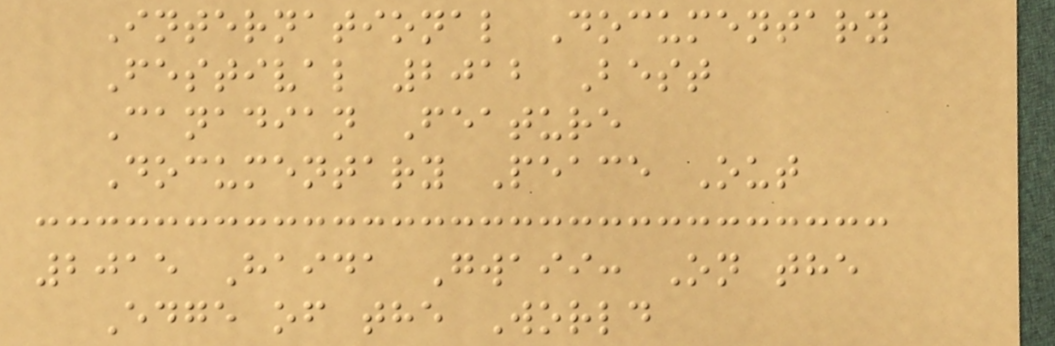International Documentary
Festival 2012 Best
Canadian Feature
Documentary Peace Out
2015 Haida Gwaii: On the
Edge of the World
